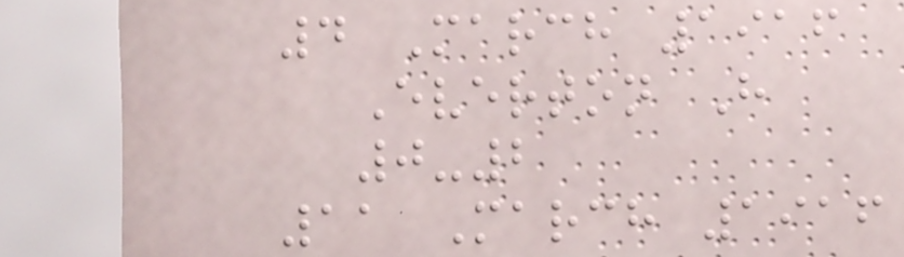4 March 1916
Everton H
0-2
11 March 1916
